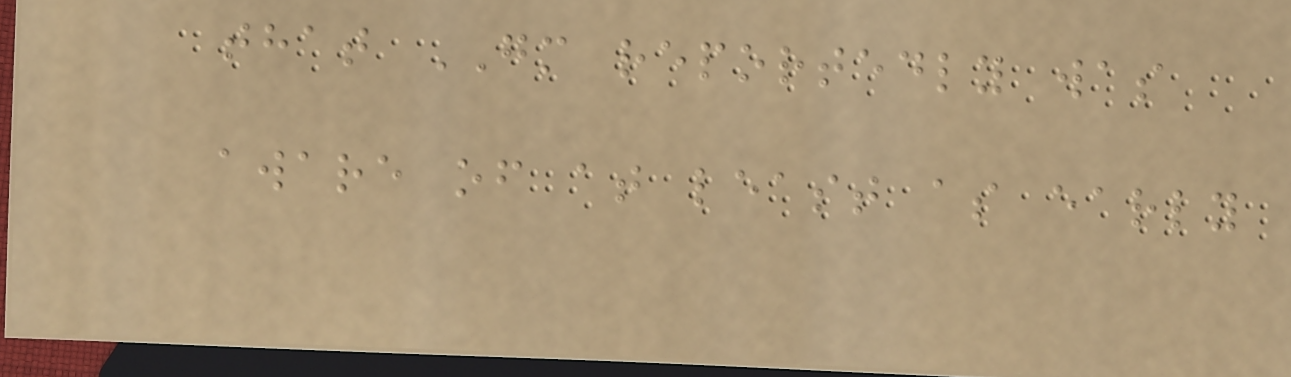that GM reportedly was
aware of at least as early
